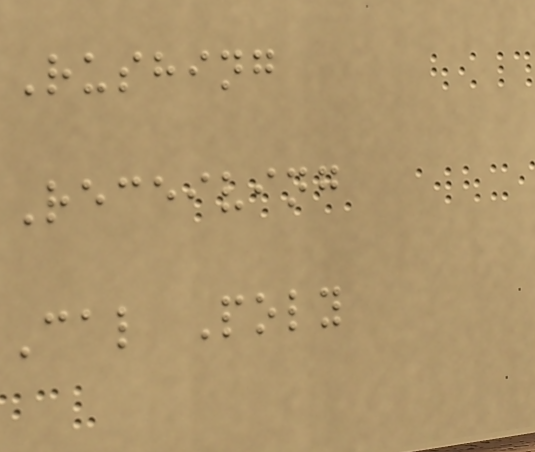Rushing
Receiving
Cal Poly
